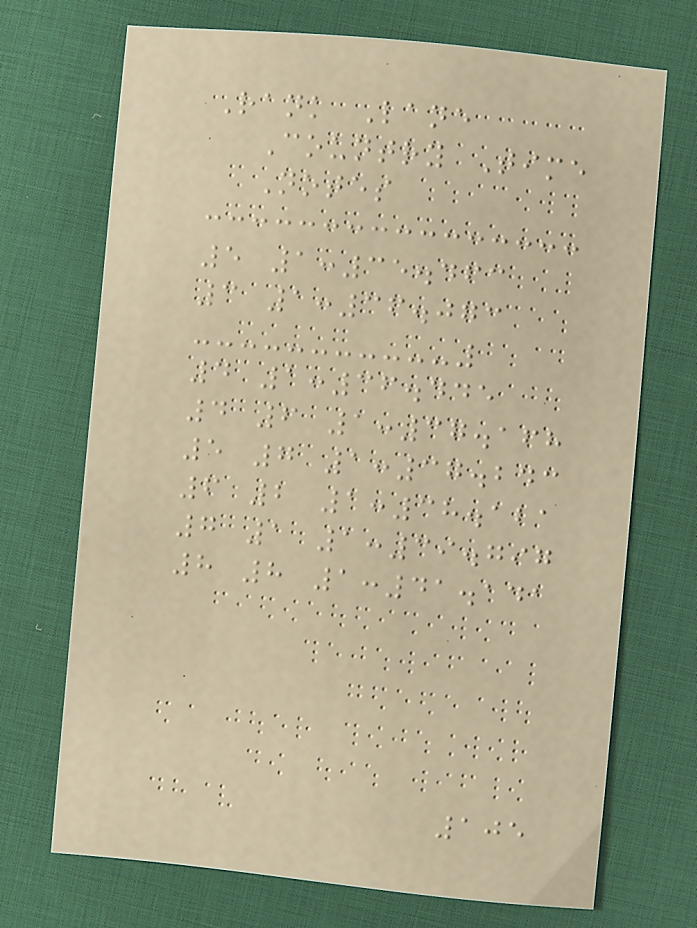Rank Lane
Country Time
Notes
5 1:35.463
3 1:36.073
4 1:36.445
4 6 1:37.168
5 7 1:37.243
6 2 1:38.121
7 1 1:39.797
8 8 1:41.141
105
